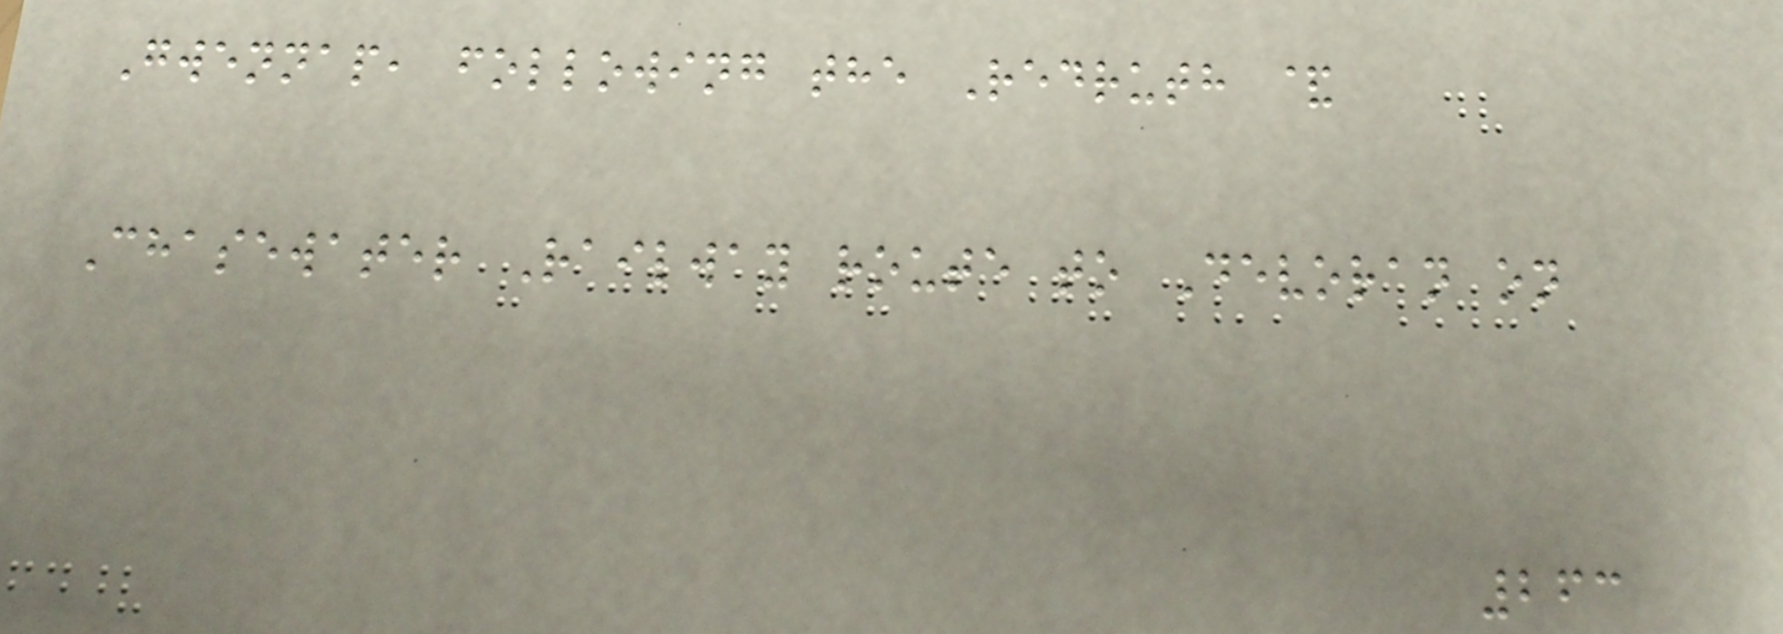Gwennap, following the Redruth &
Chasewater Railway route to Devoran on
263
